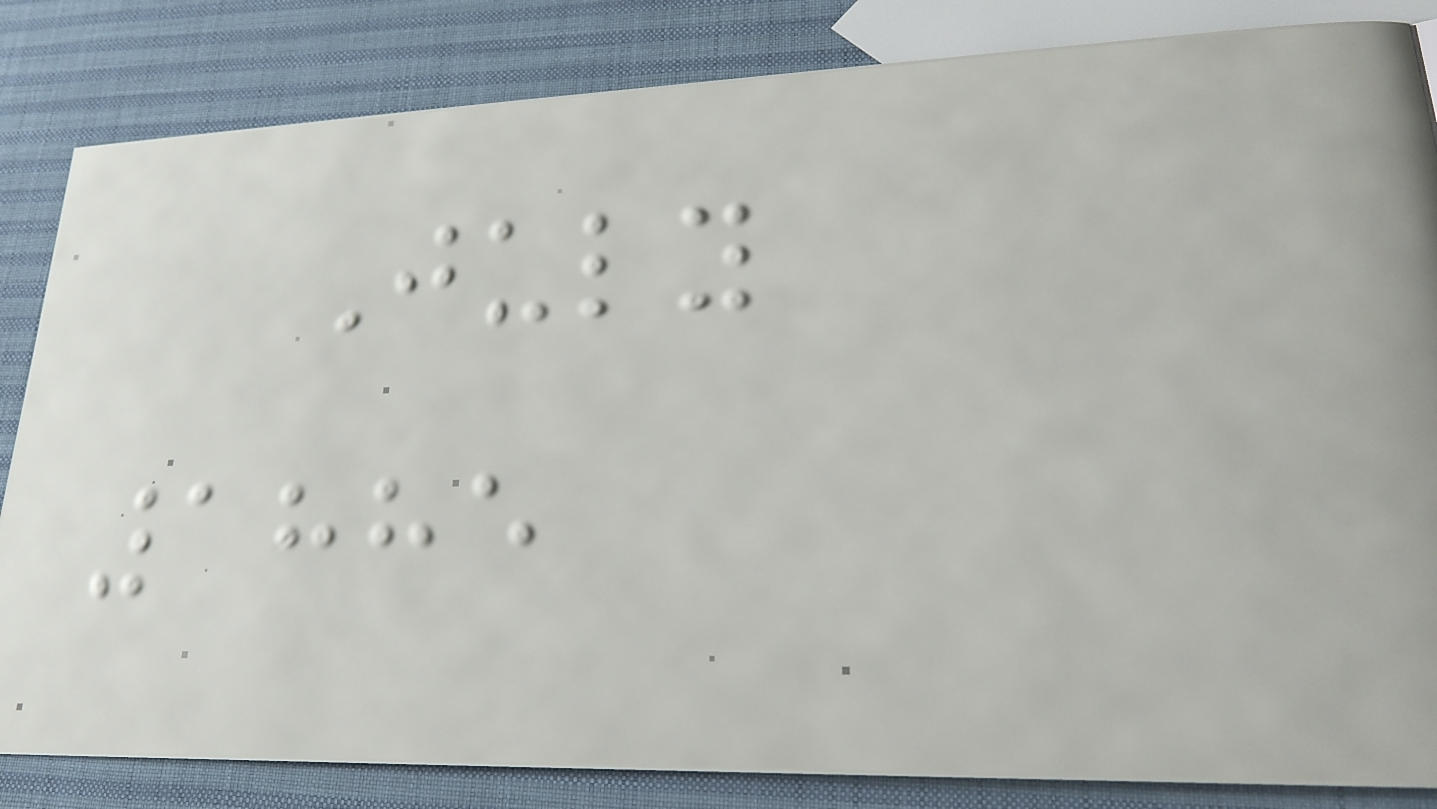July
1885
